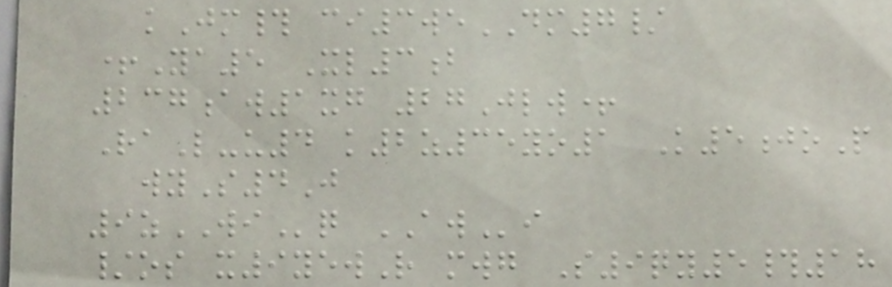kJm# ci3weDM7/
+Ya5 Xl3b
237aw1xg 27Jlw+
RaL-u4 k2z35yo1 K5joP
wyS4J
9zWIq AWi
/os x9yewR mwg S9qy5#18
